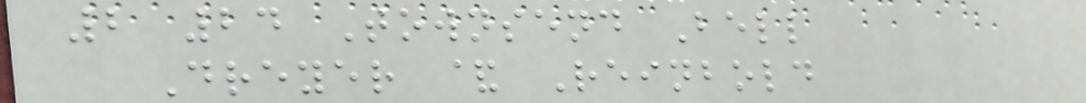2 24 Townsend Bell
Dreyer & Reinbold
